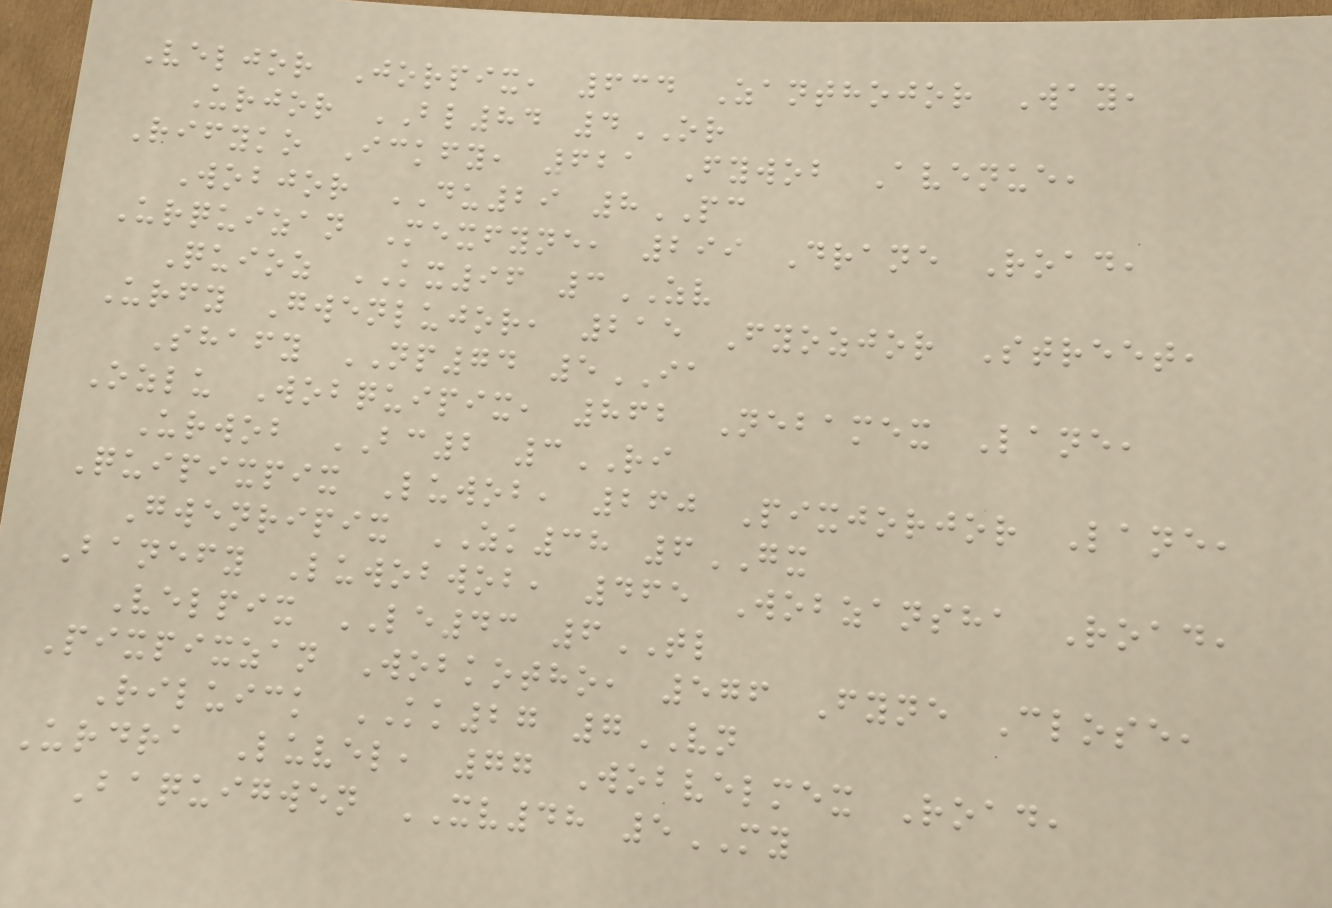Veljor Jorpix, 634 Zanthojor Way,
Urjor BL84 4OR
Rifyko Ickfy, 621 Fywob Avenue,
Wobjor DU29 8PC
Urquizan Mexfyne, 299 Drane Road,
Quioz KX96 3ZV
Urfy Gwenlujor, 215 Fyozjor Street,
Shafy NP74 5IA
Ozlu Wobquipix, 862 Nebamex Lane,
Urwob BC2 3RI
Quipixpix Luwob, 260 Pixjorjor Lane,
Gwenripix ZK38 6GX
Banefy Luwobwob, 465 Wobzansha Road,
Velpix LE43 6TL
Pixpixzan Wobkotho, 576 Fyne Close,
Riluick KK27 7VN
Urdra Luvel, 77 Wobvelmex Road,
Baquigwen XV48 5MY
